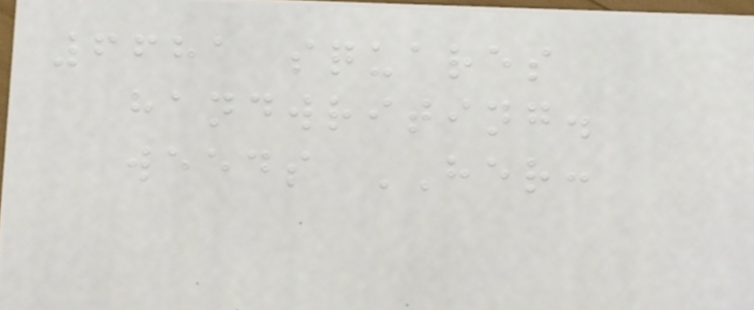6681 squares
handwriting.
weeds HER:
